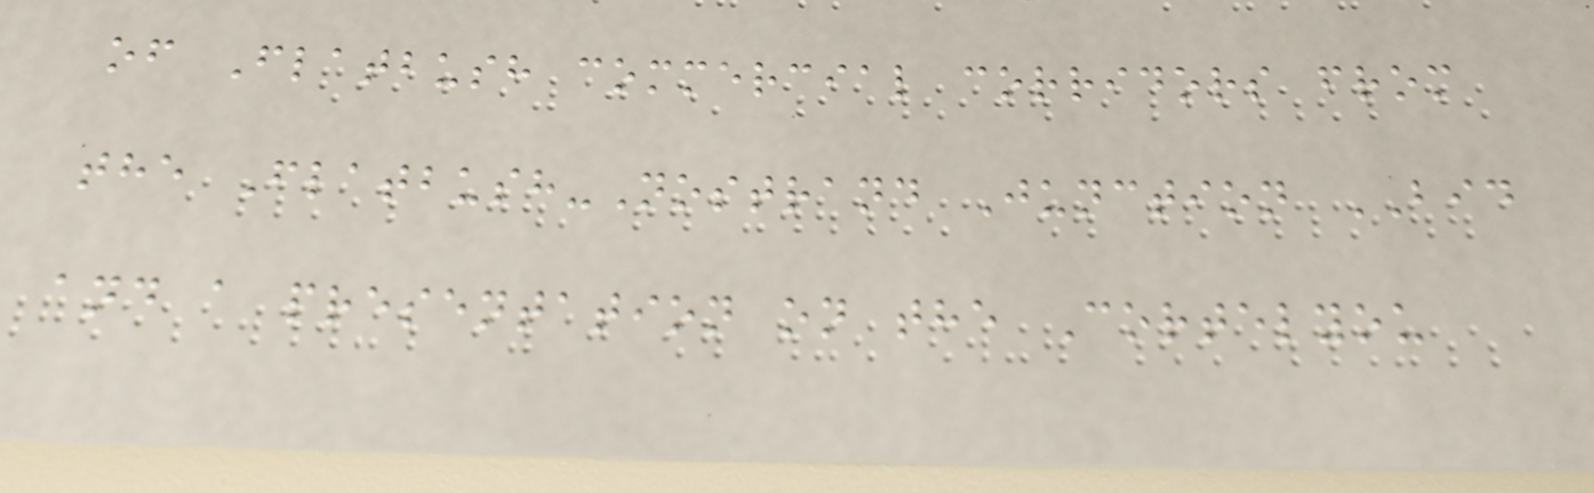of Flatbush commercial corridors from
the Flatbush-Nostrand Junction BID
and a presentation on the Cortelyou
